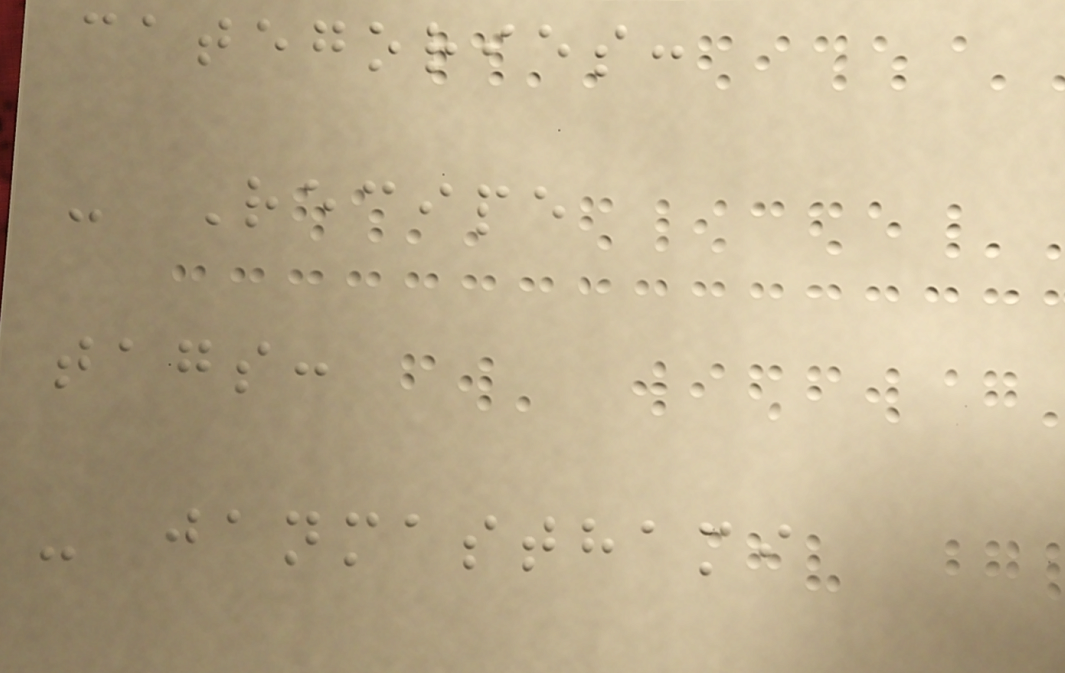categories:
- Recipe
tags:
- janmasthami
